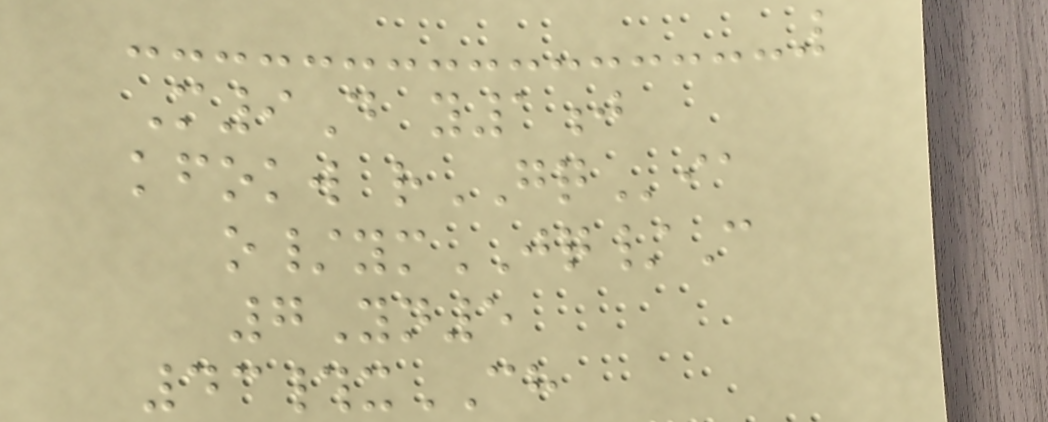M9D y1j
kfokw rGQia
o/ymJQ/C
7Yn5
43#xCH
